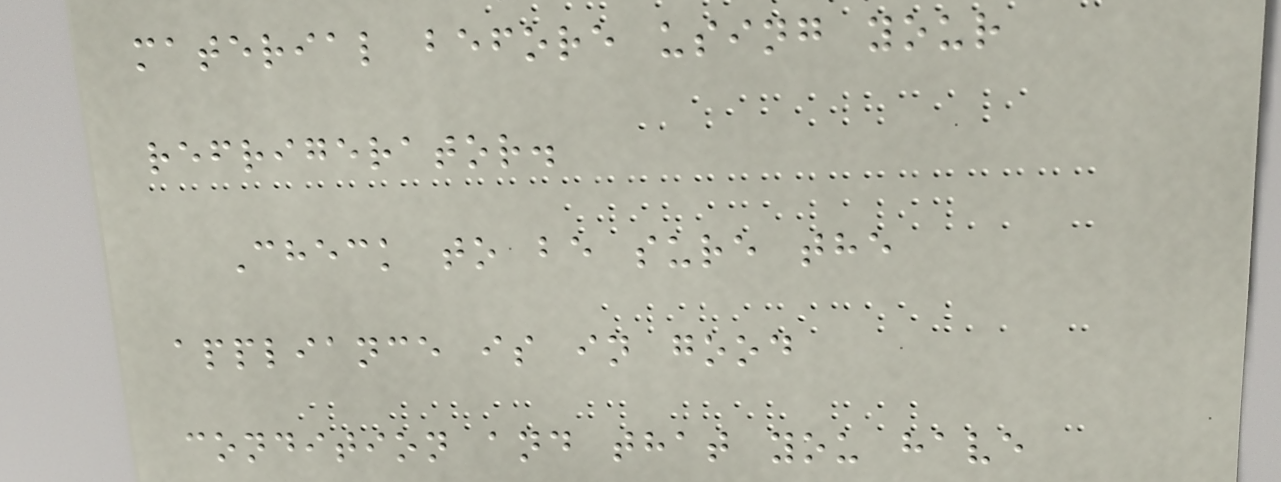material before using your
refrigerator.
Check to be sure the
appliance is in good
condition and that you have
